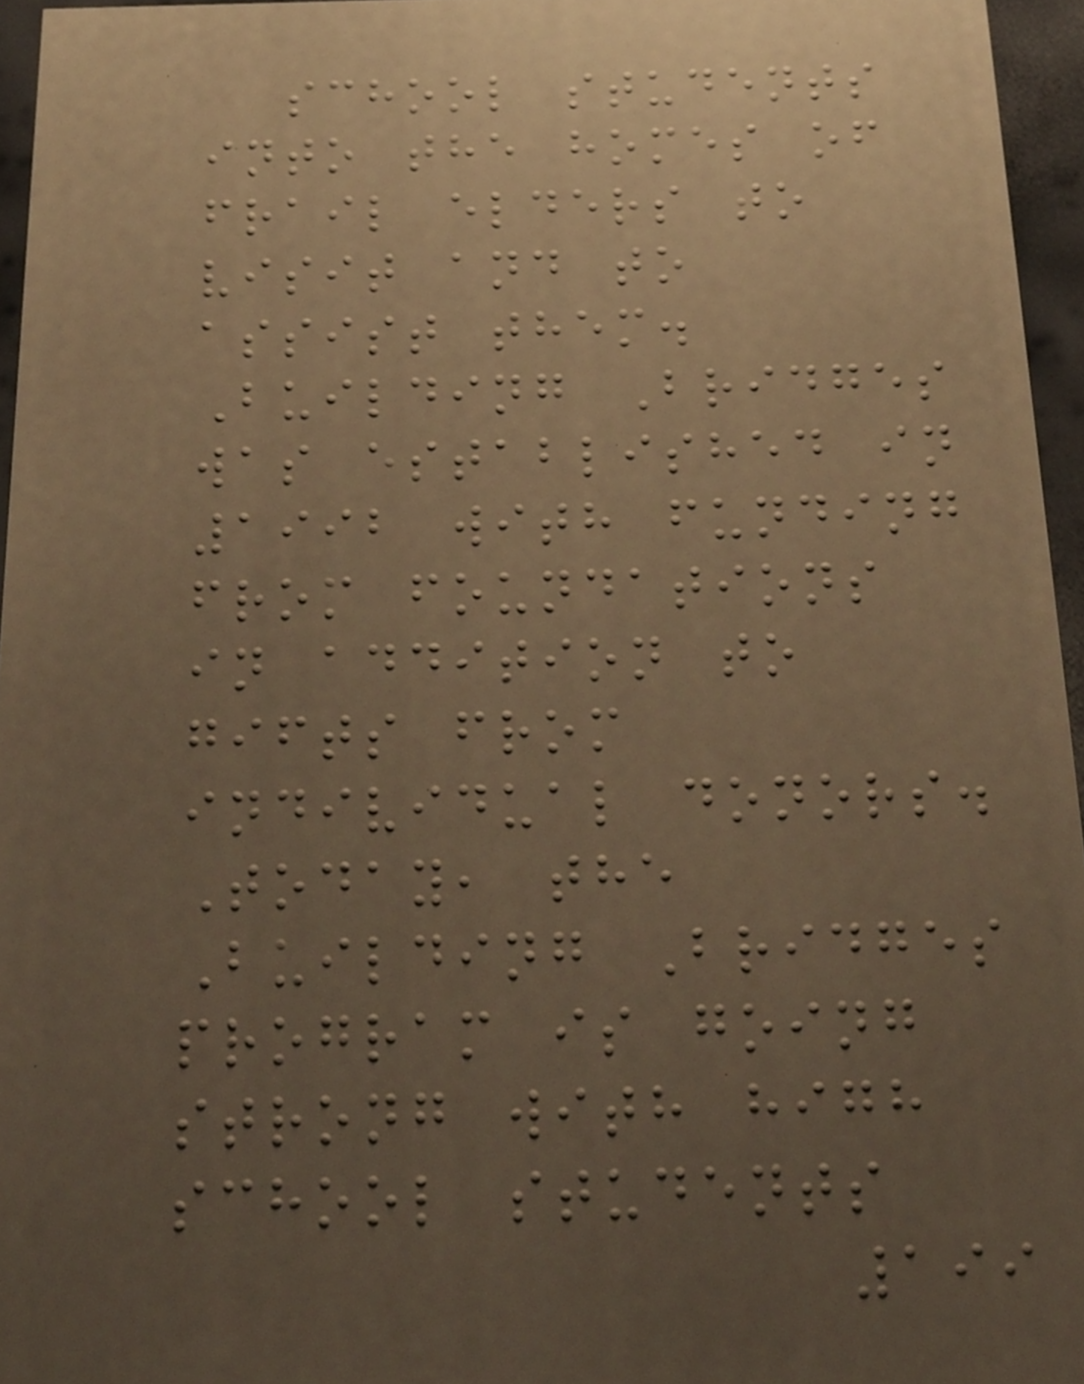school students
into the homes of
frail elders to
visit and to
assist them.
Building Bridges
was established in
1992 with funding
from foundations
in addition to
gifts from
individual donors.
Today, the
Building Bridges
program is going
strong with high
school students
199
